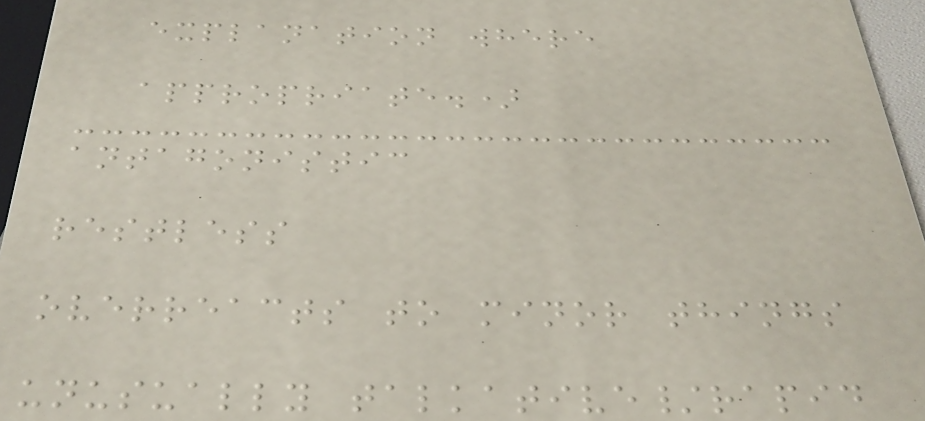explanation where
appropriate.)
antagonistic
restless
overreacts to minor things
unusually talkative/rapid
